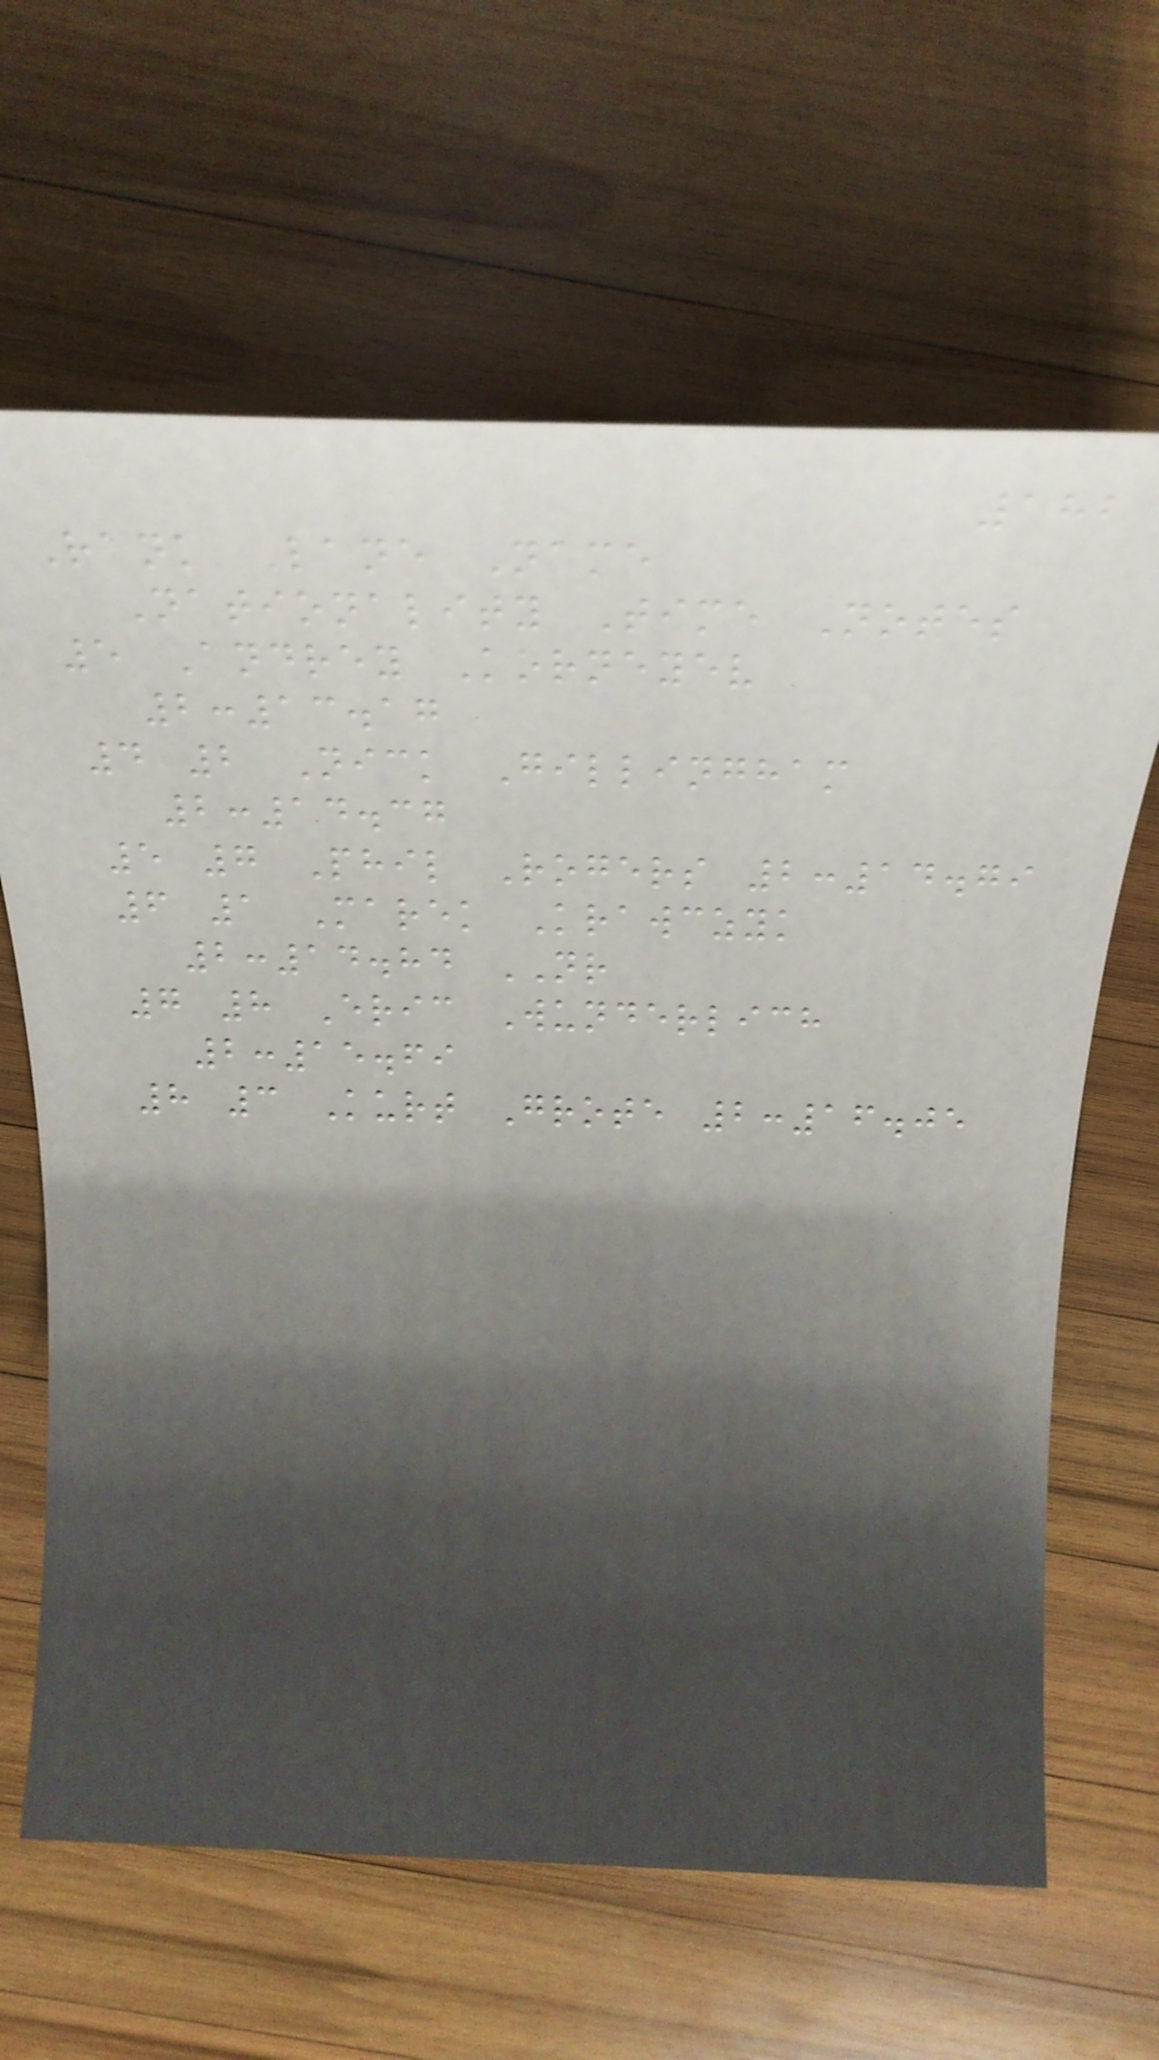182
Rank Lane Name
Nationality Time Notes
5 Andrey Korneyev
2:13.17
4 2 Nick Gillingham
2:14.37
5 7 Phil Rogers 2:14.79
6 1 Marek Krawczyk
2:14.84 NR
7 8 Eric Wunderlich
2:15.69
8 3 Kurt Grote 2:16.05
